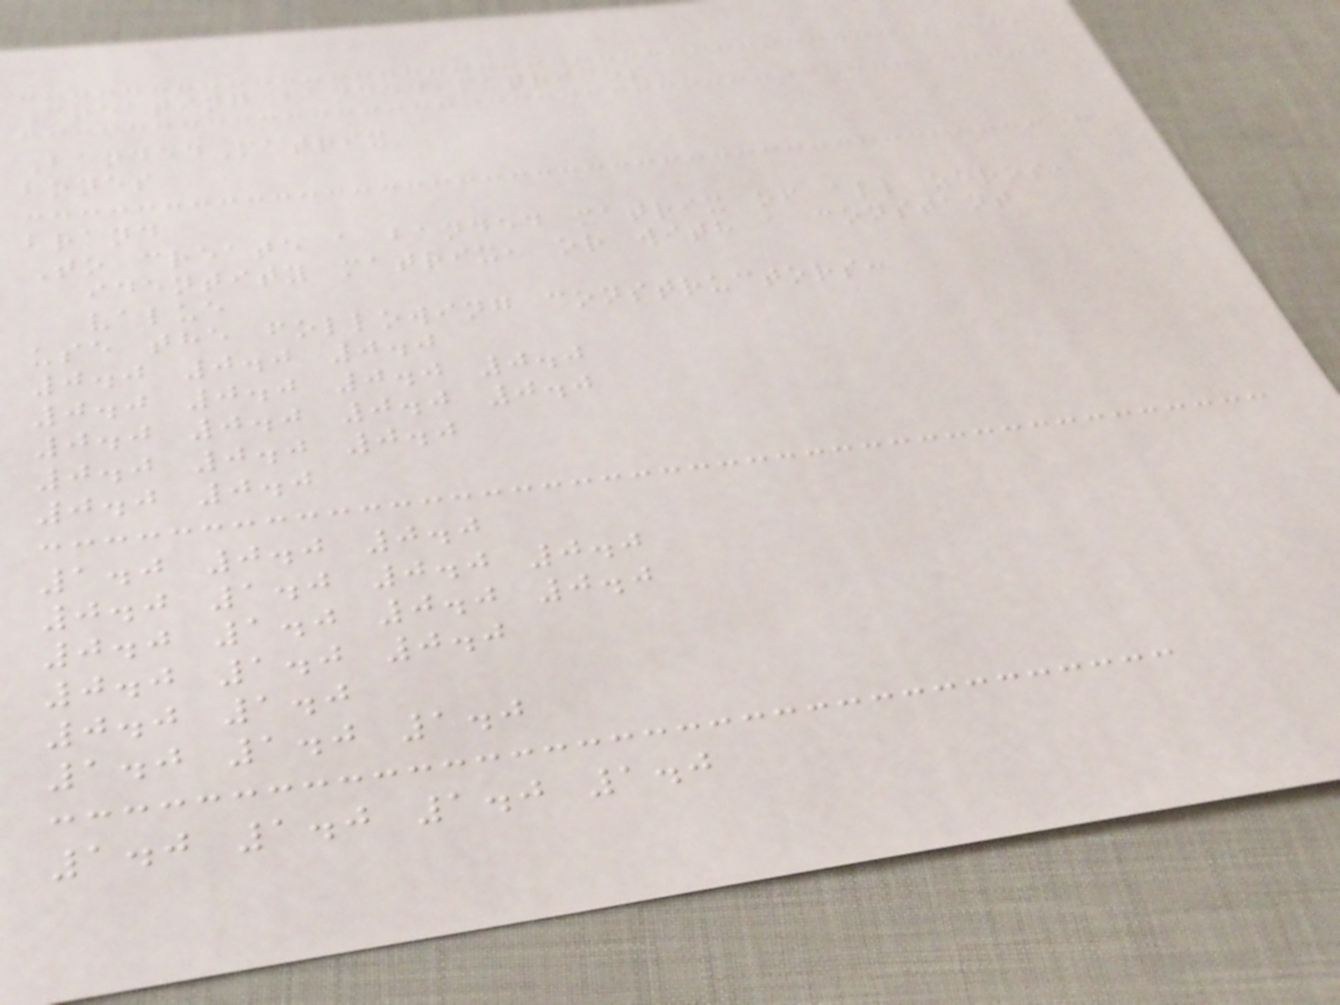Creating banded matrices
BandedMatrix
bones
brand
To create a banded matrix of all zeros,
identity matrix, or with a constant
value
use the following constructors:
0.0 0.0 0.0
0.0 0.0 0.0 0.0
0.0 0.0 0.0 0.0
0.0 0.0 0.0
0.0 0.0
1.0 0.0 0.0
0.0 1.0 0.0 0.0
0.0 1.0 0.0 0.0
0.0 1.0 0.0
0.0 1.0
1.0 1.0 1.0
1.0 1.0 1.0 1.0
